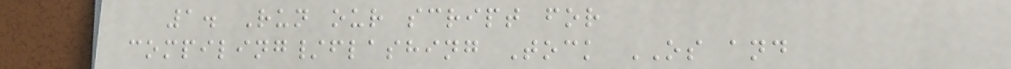1. Run our script for
compiling/flashing Tock OS and
